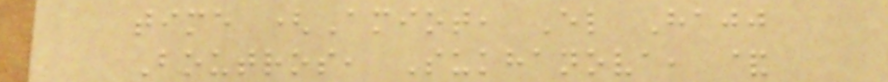time (Amiot, El Hajj
Boutros, Sukhanova, &
